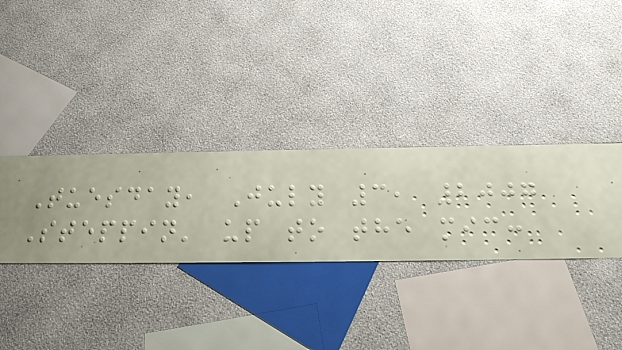Tuesday, July 3, 2007
Steppin' up to the mic:
